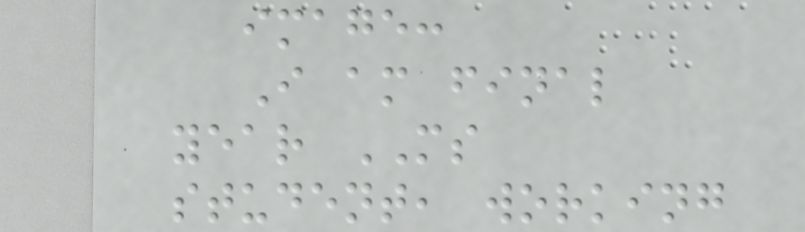image:
I am final
year MS
student, working
